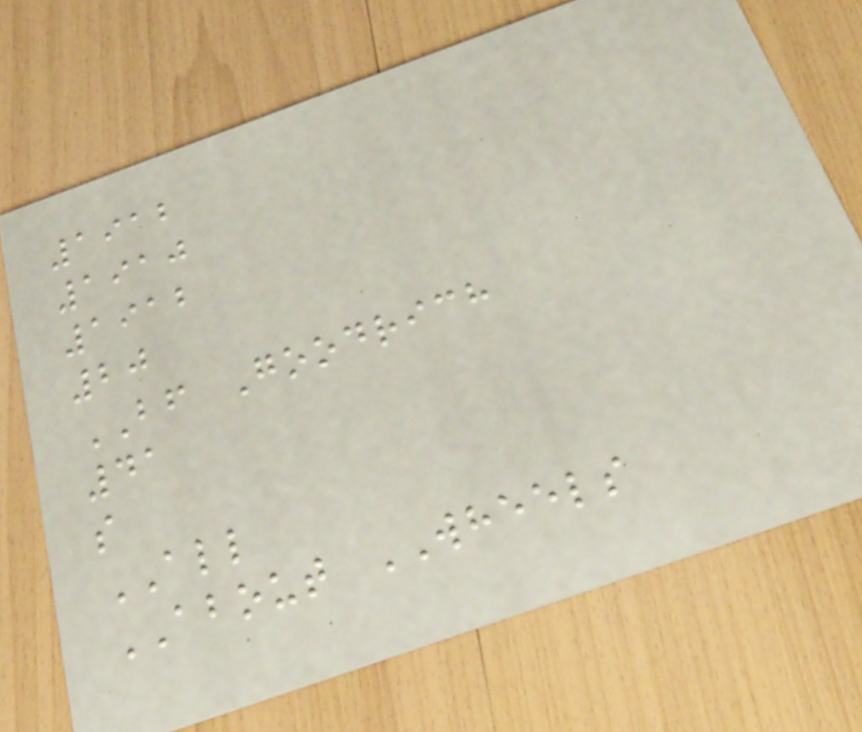1912
1910
1912
20
BF Goodrich
41
s
ALL
ABOUT WHEELS
